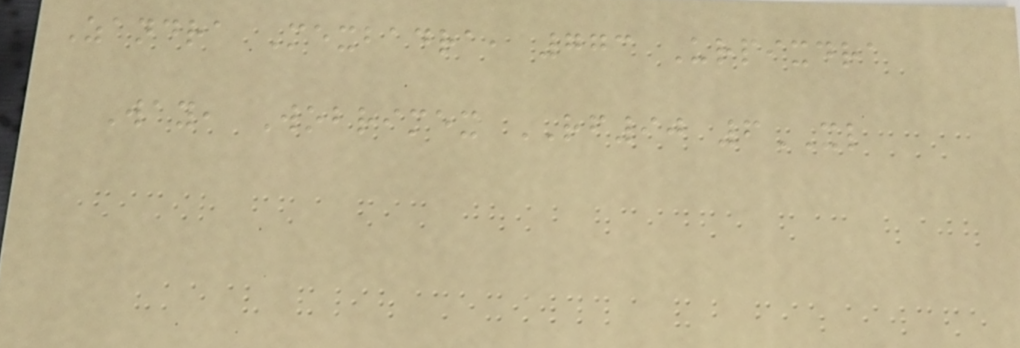Zandra Mexbadra, 773 Urpixdra
Way, Wobrimex RF90 6XL
